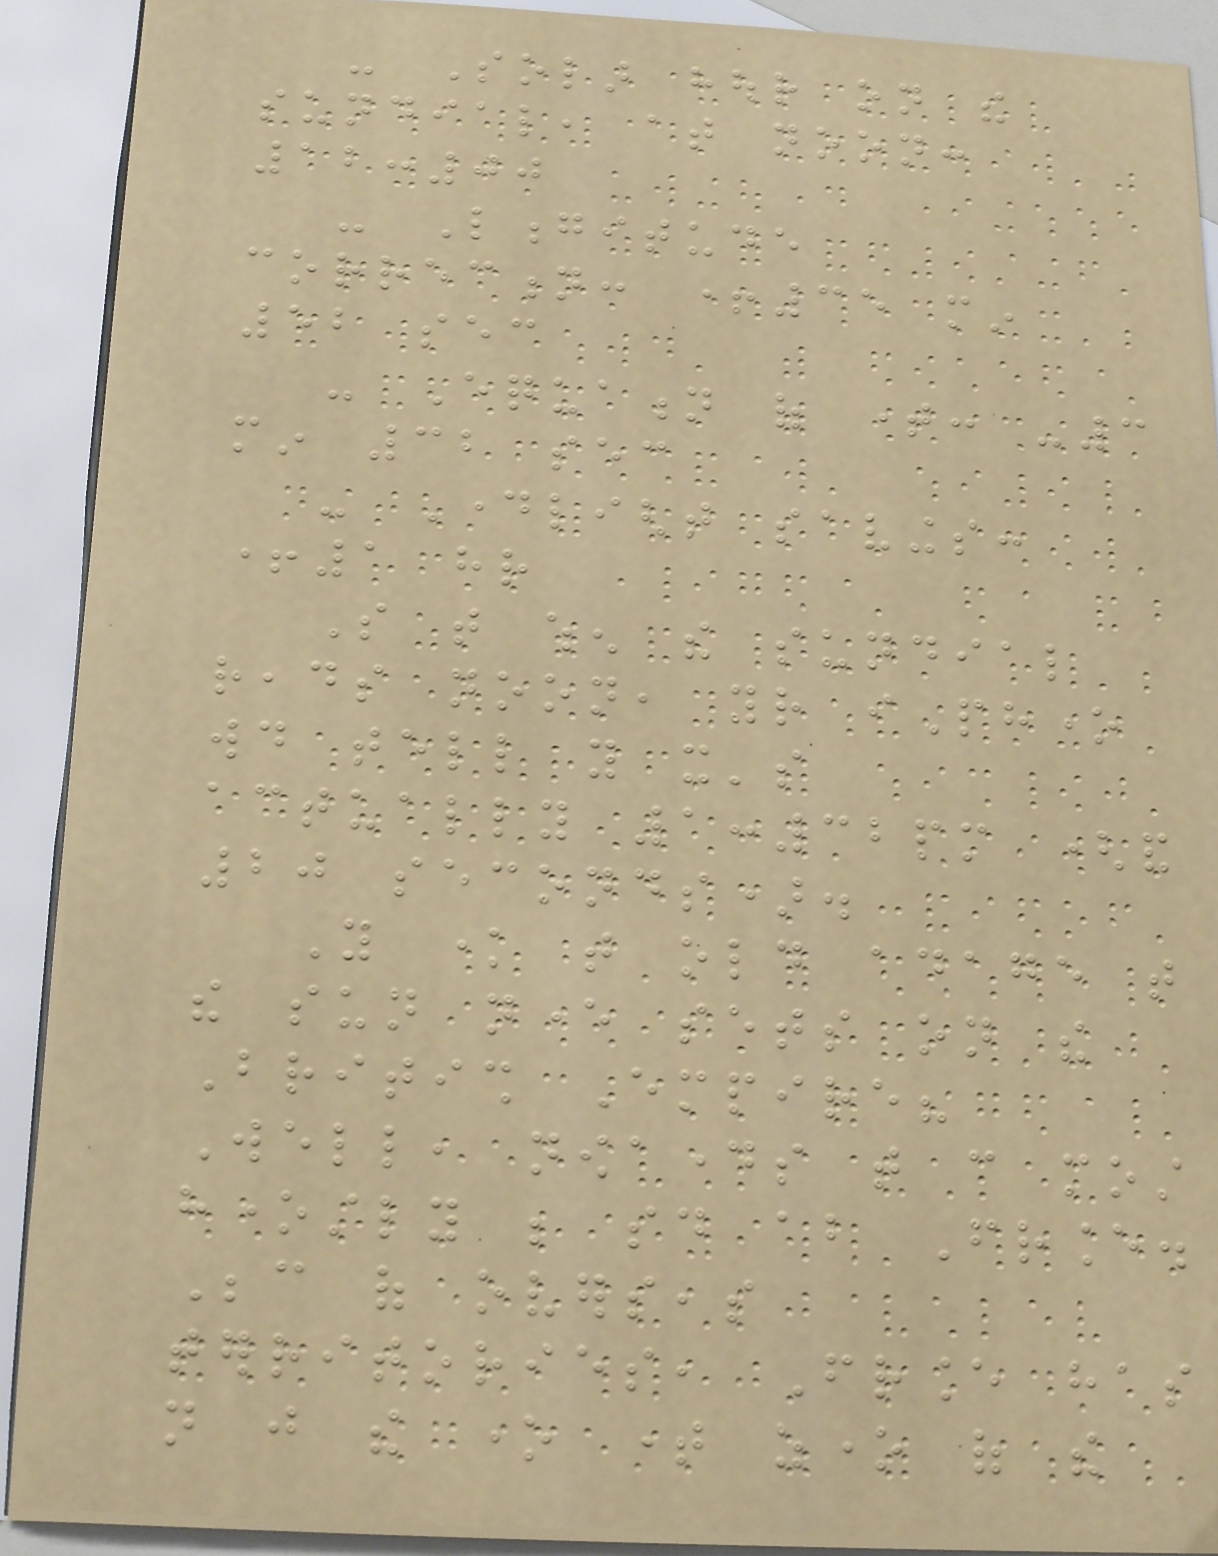- Solar hour on the
sundial, at noon:
12:00
- Longitude
correction: +35 min
52 sec
- Equation of time: -3
min 32 sec
- Daylight savings:
+1 hr
So that when the sundial
reads noon, your iPhone
would tell you it's
actually 1:32pm (and
20 seconds).
You know that old adage that
the sun never sets on the
British Empire?
Well, nowadays that can most
honestly be said about France.
Because of overseas
territories, France has
not just the one time zone of the
